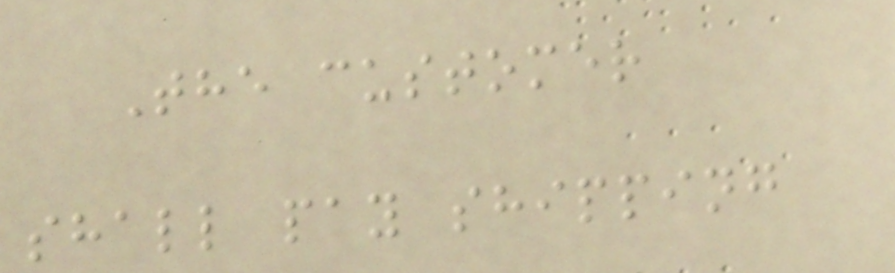The customer
shall pay shipping
